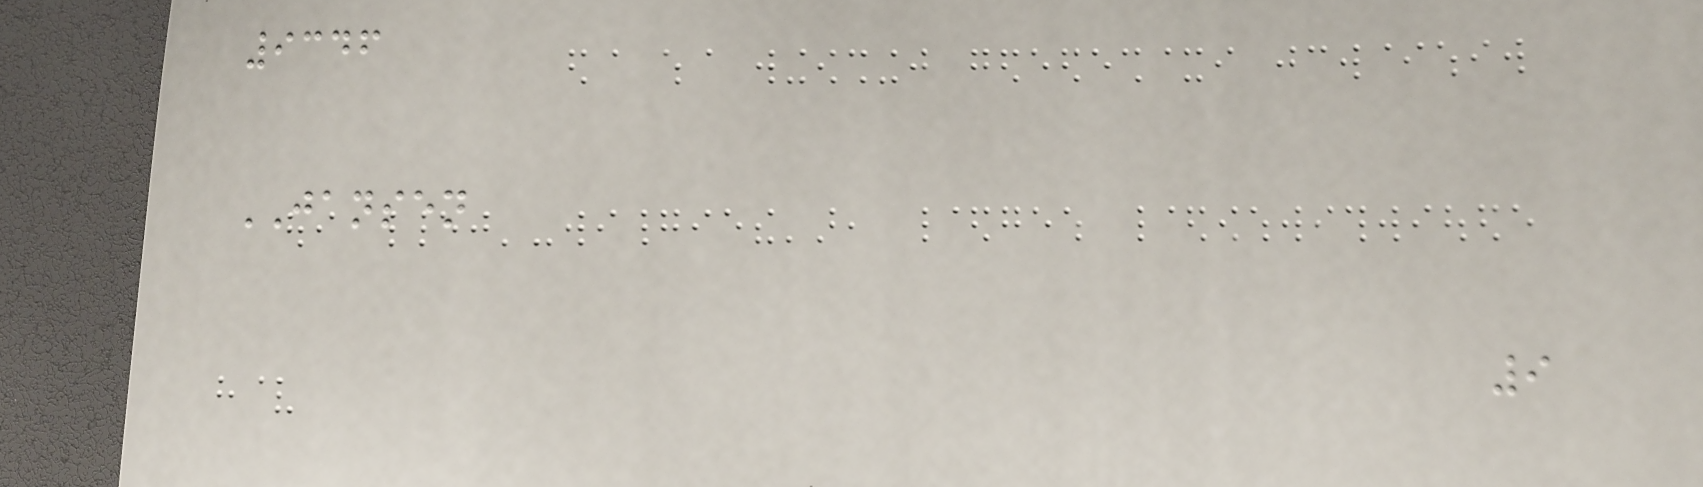9346
JANSEN
9
